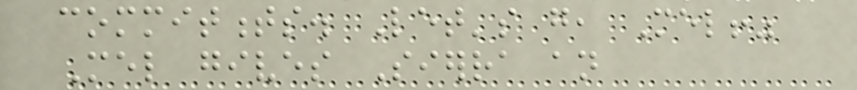commitments. Let's go, Mel!"
Mel gives Sierra an
